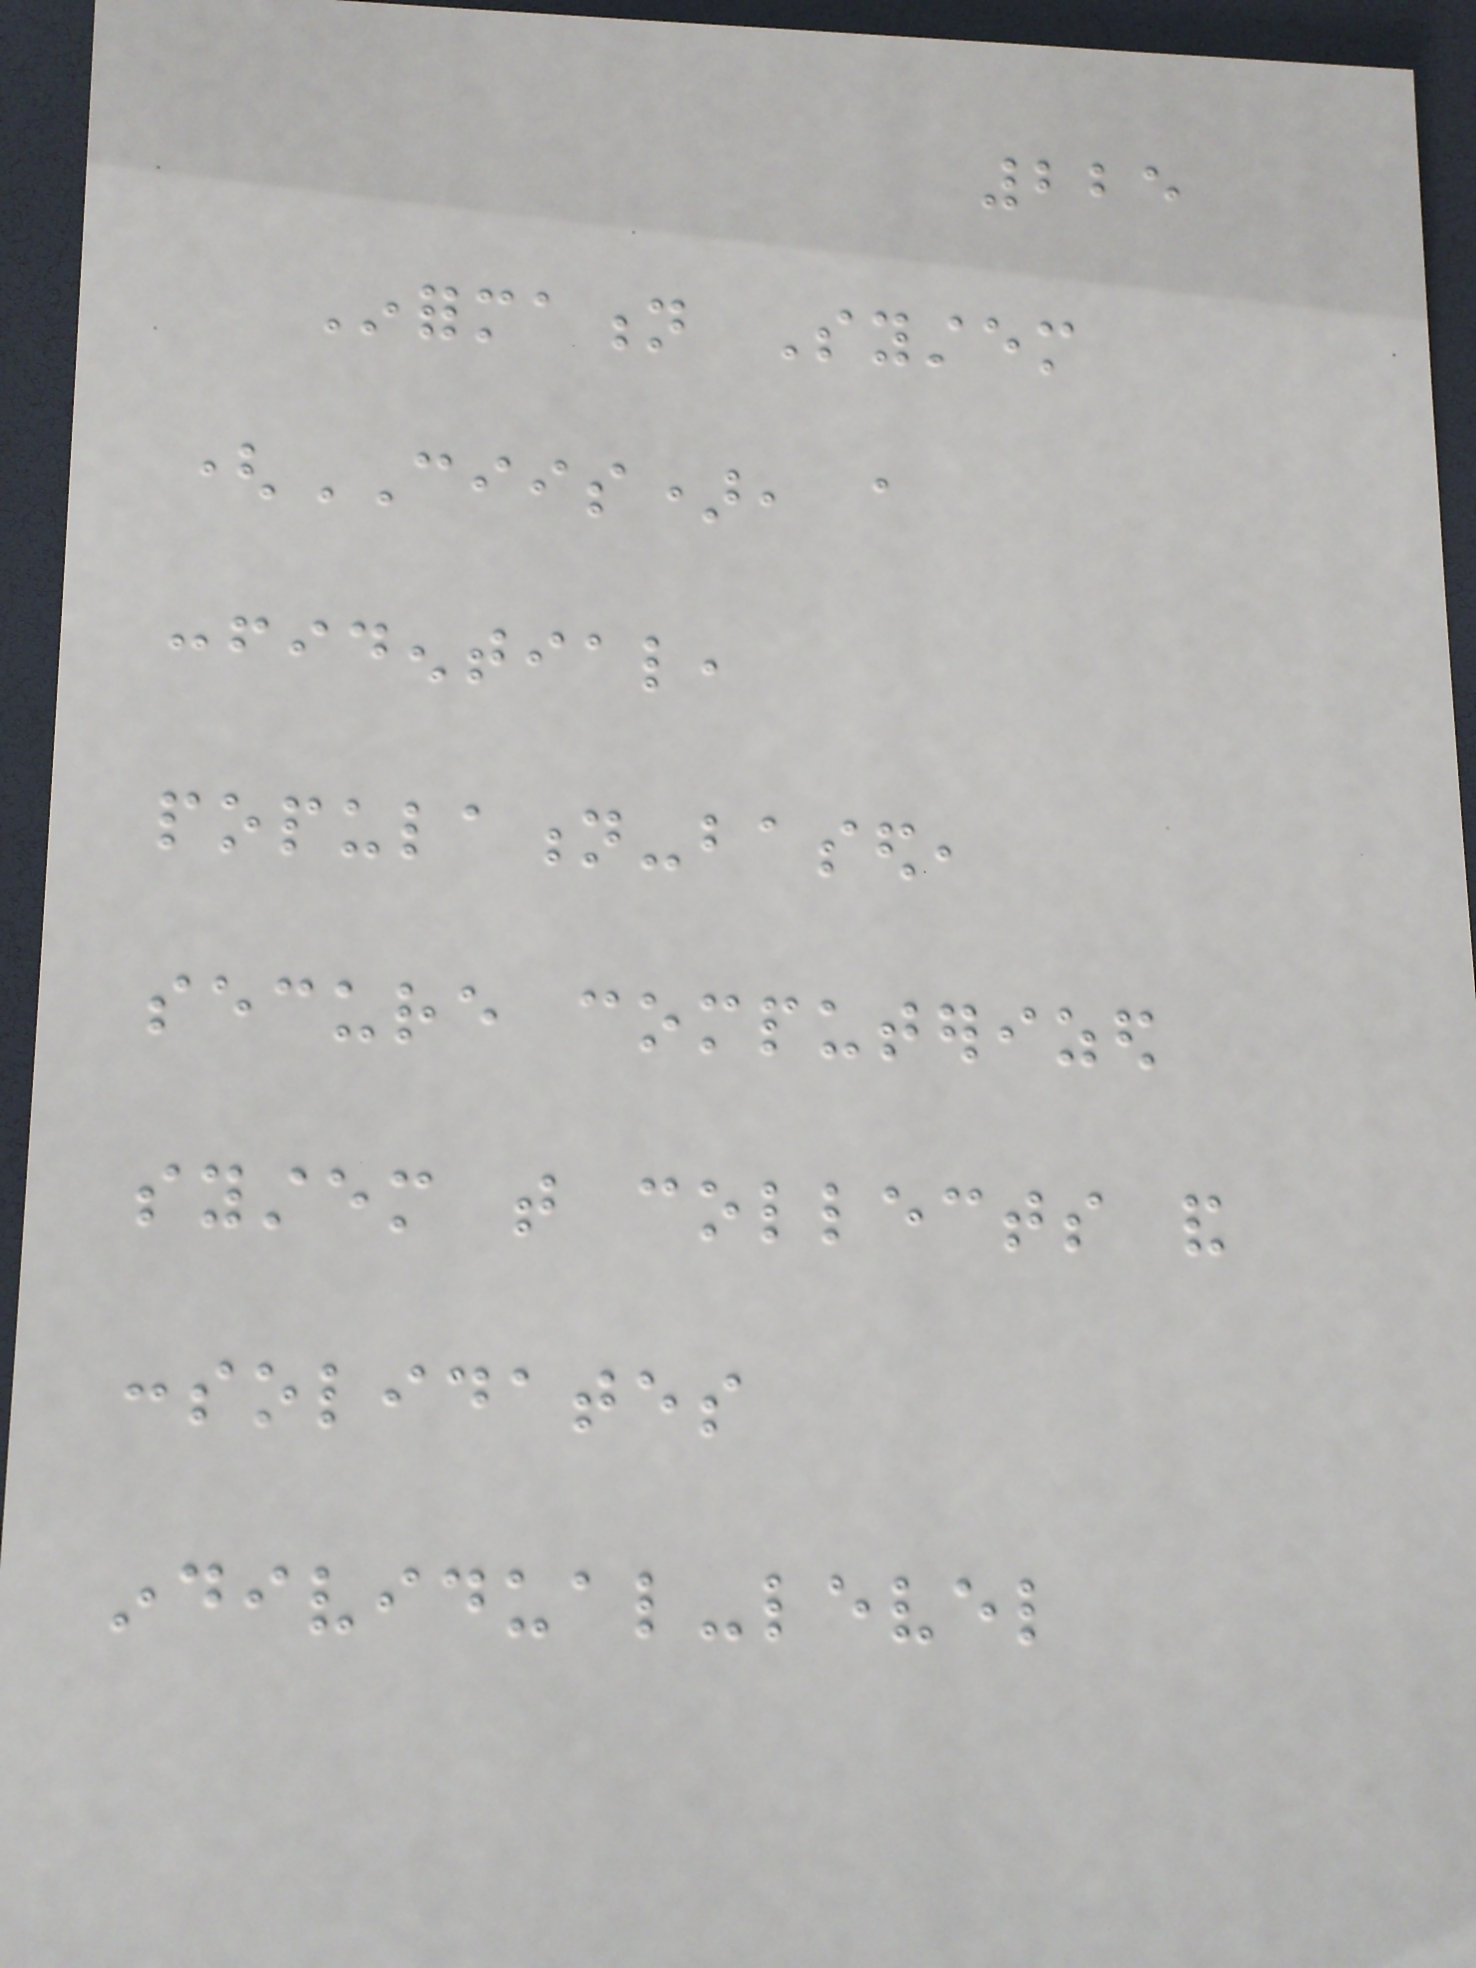225
Information System
(CIIS), a
confidential,
population-based,
secure computerized
system that collects and
consolidates
individual-level
